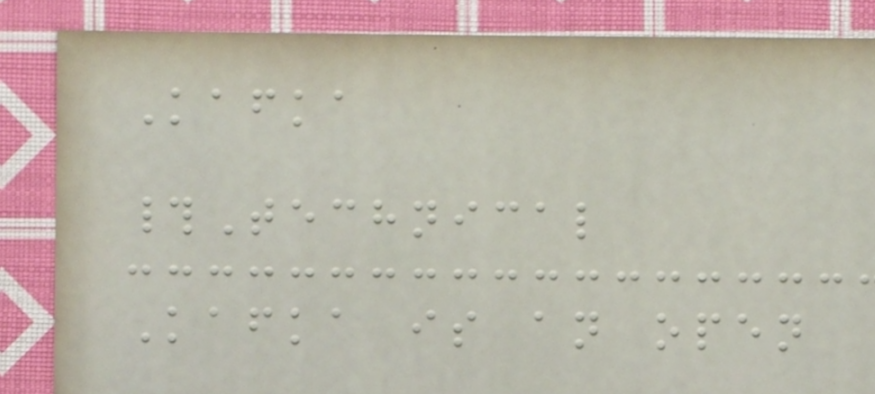Kafka
#Technical
Kafka is an open
